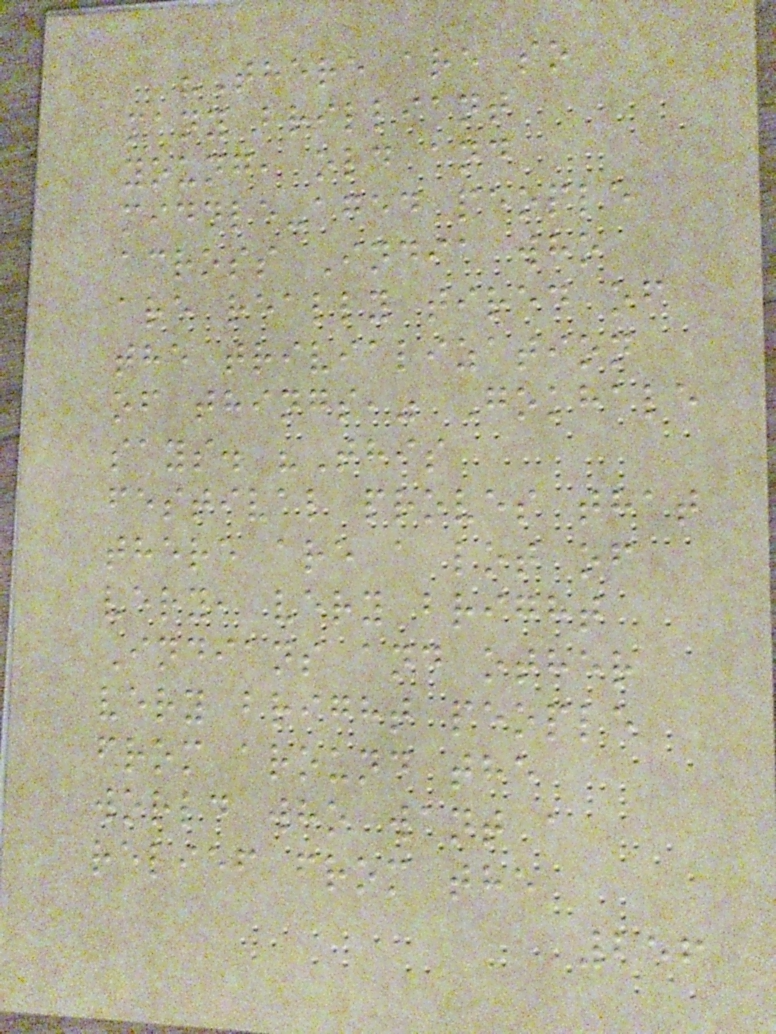"There are so
many brilliant
young, old and
middle-aged people
across India who
are really tired of
the trivialization
of things," Gokhale
says. "This
festival proves that
there are a lot of
very, very bright
Indians and other
very bright people
from around the
world who want a
relief from the
256
